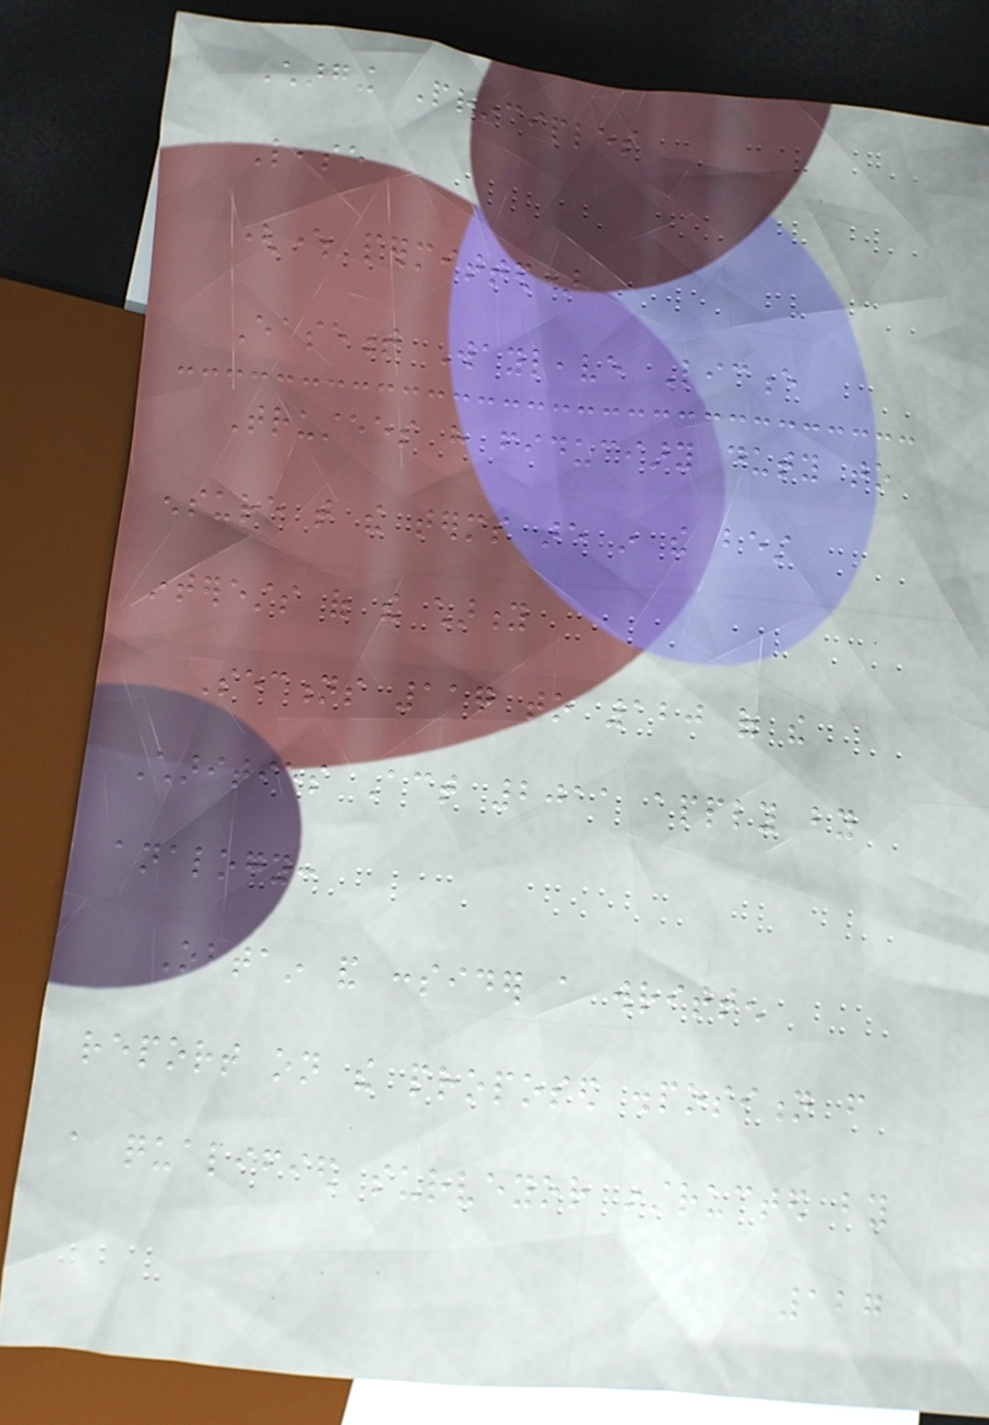Charging Principles
Lease
(where permitted)
Easement Wayleave Licence
Trustees have fiduciary duty to
ensure that the terms are in the best
interests of the charity
Sections 117 to 120 of the
Charities Act 2011 apply by
analogy:
Obtain and consider a written
report on the proposed disposition from
a qualified surveyor instructed by
127
